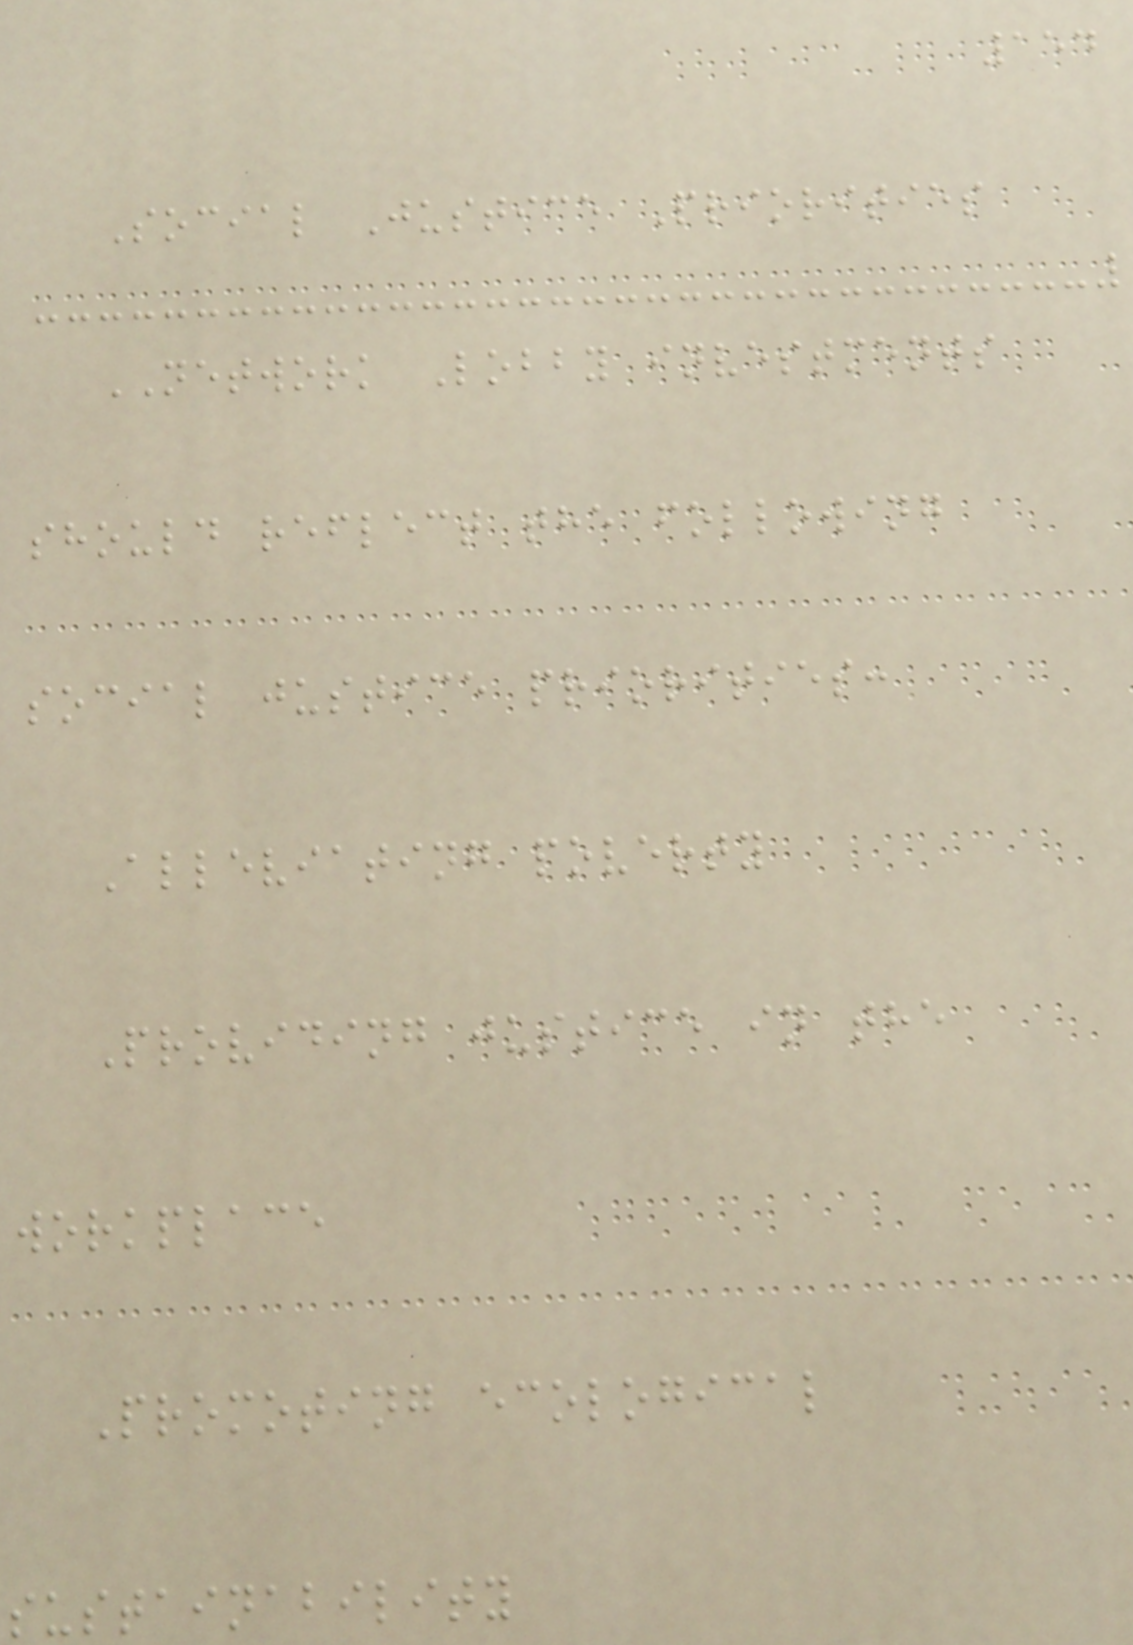154
Social Justice Priorities
NETWORK Lobby investments
should reflect the following
social justice priorities:
Alleviating poverty
Providing justice in the
workplace
Promoting ecological
sustainability
